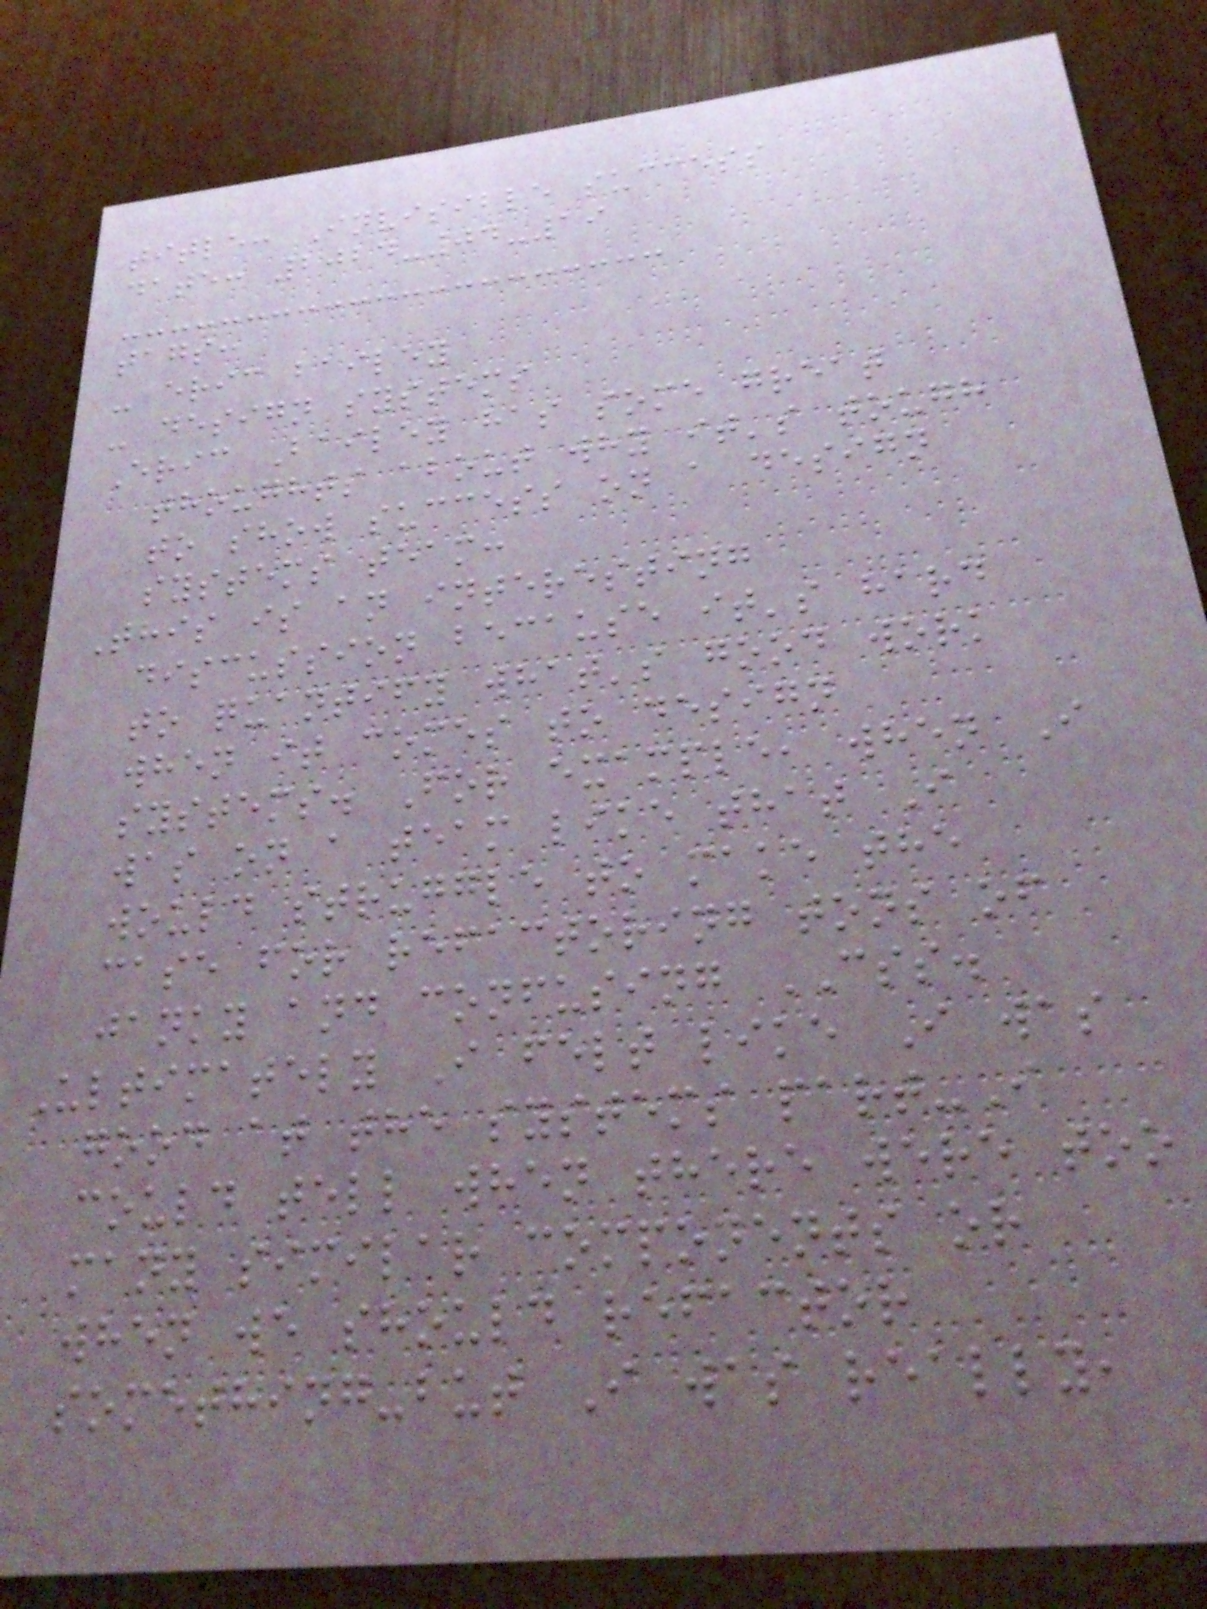title: Invisible success
date: 2024-04-19
tags:
- eric bailey
- design systems
Eric Bailey has some great
thoughts about why it's tough
to show success on a design
systems team:
This is an interesting
discussion because it's hard
to quantify what's good work
when it comes to design
systems. For example, when I
was on a team like that I
would struggle to make the
case for refactoring tons of
janky and confusing CSS.
Ultimately I felt like I was
good at the systems part-I
could tell when there were too
many similar components or
when we should refactor
something-but I was really,
